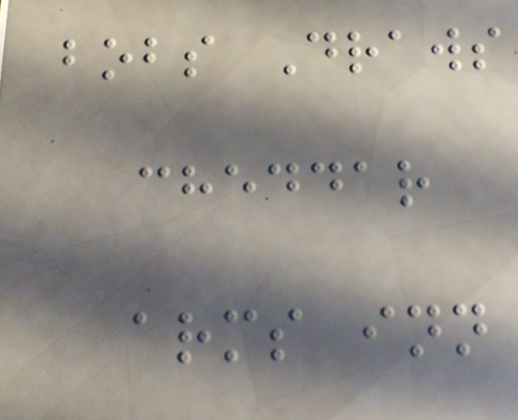bobs Draws
cheddar
arms inn
